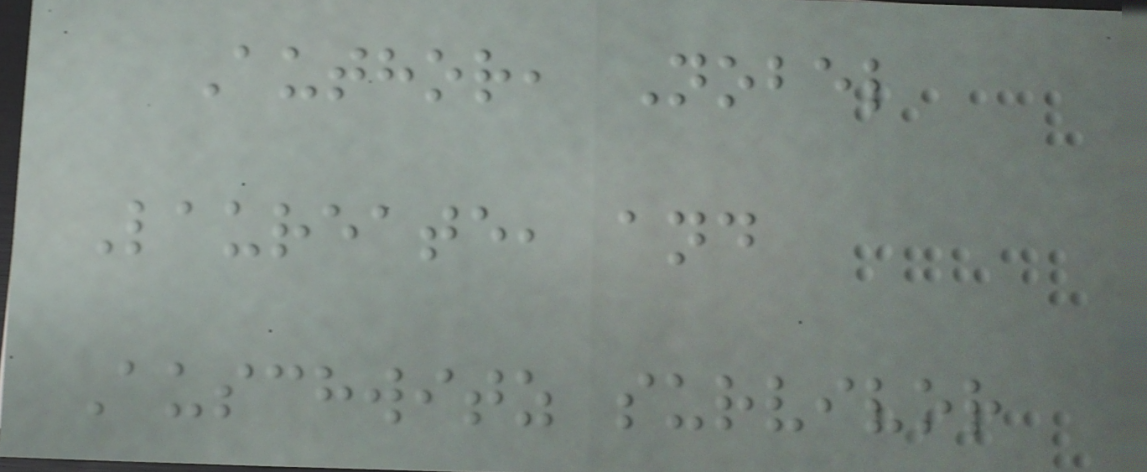Author, Nobel
Laureate, and
Auschwitz survivor
